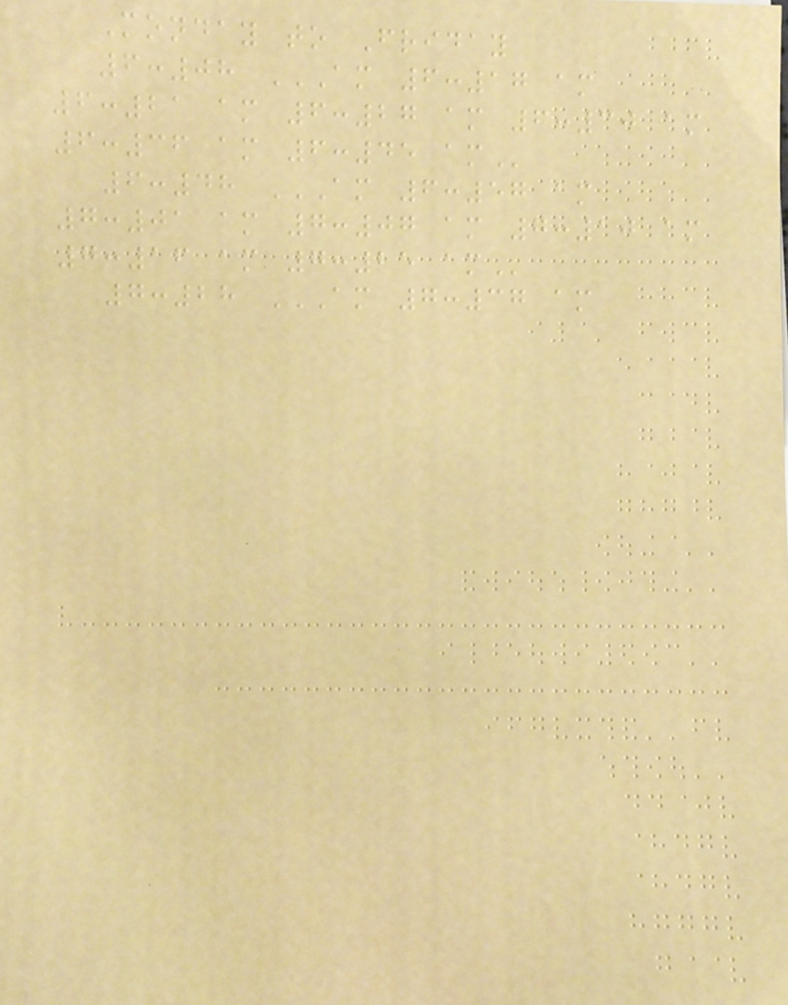Monday to Friday
6:08 AM 6:17 AM
6:21 AM 6:27 AM 6:30 AM
6:36 AM 6:45 AM
6:48 AM 6:57 AM
7:01 AM 7:07 AM 7:10 AM
7:16 AM 7:25 AM
7:28 AM 7:37 AM
